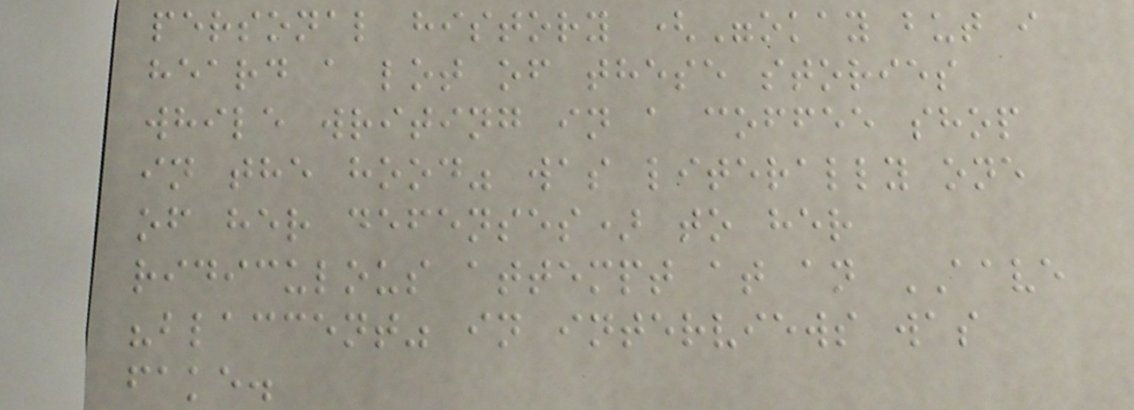personal history ("okay but i
heard a lot of these stories
while writing in a coffee shop
in the hood" was literally one
of her defenses) to her
ridiculous attempt at an AAVE
"blaccent" in interviews was
fake.
